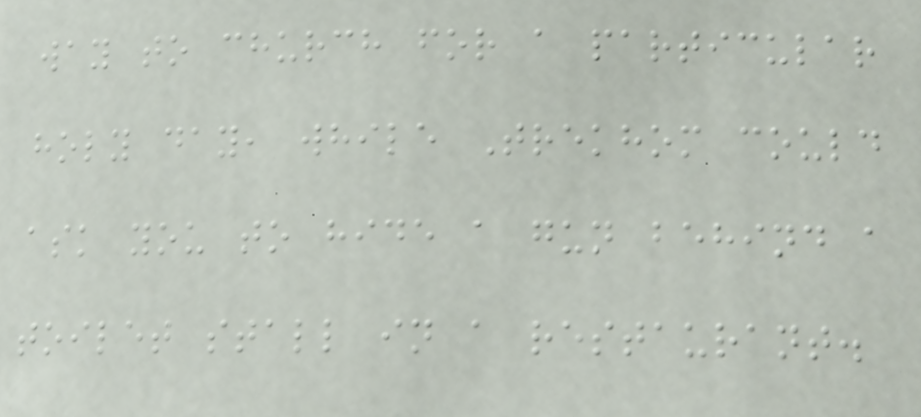way to church for a particular
holy day, while Trekhom could
ask you to hide a gun behind a
toilet stall in a restaurant.
